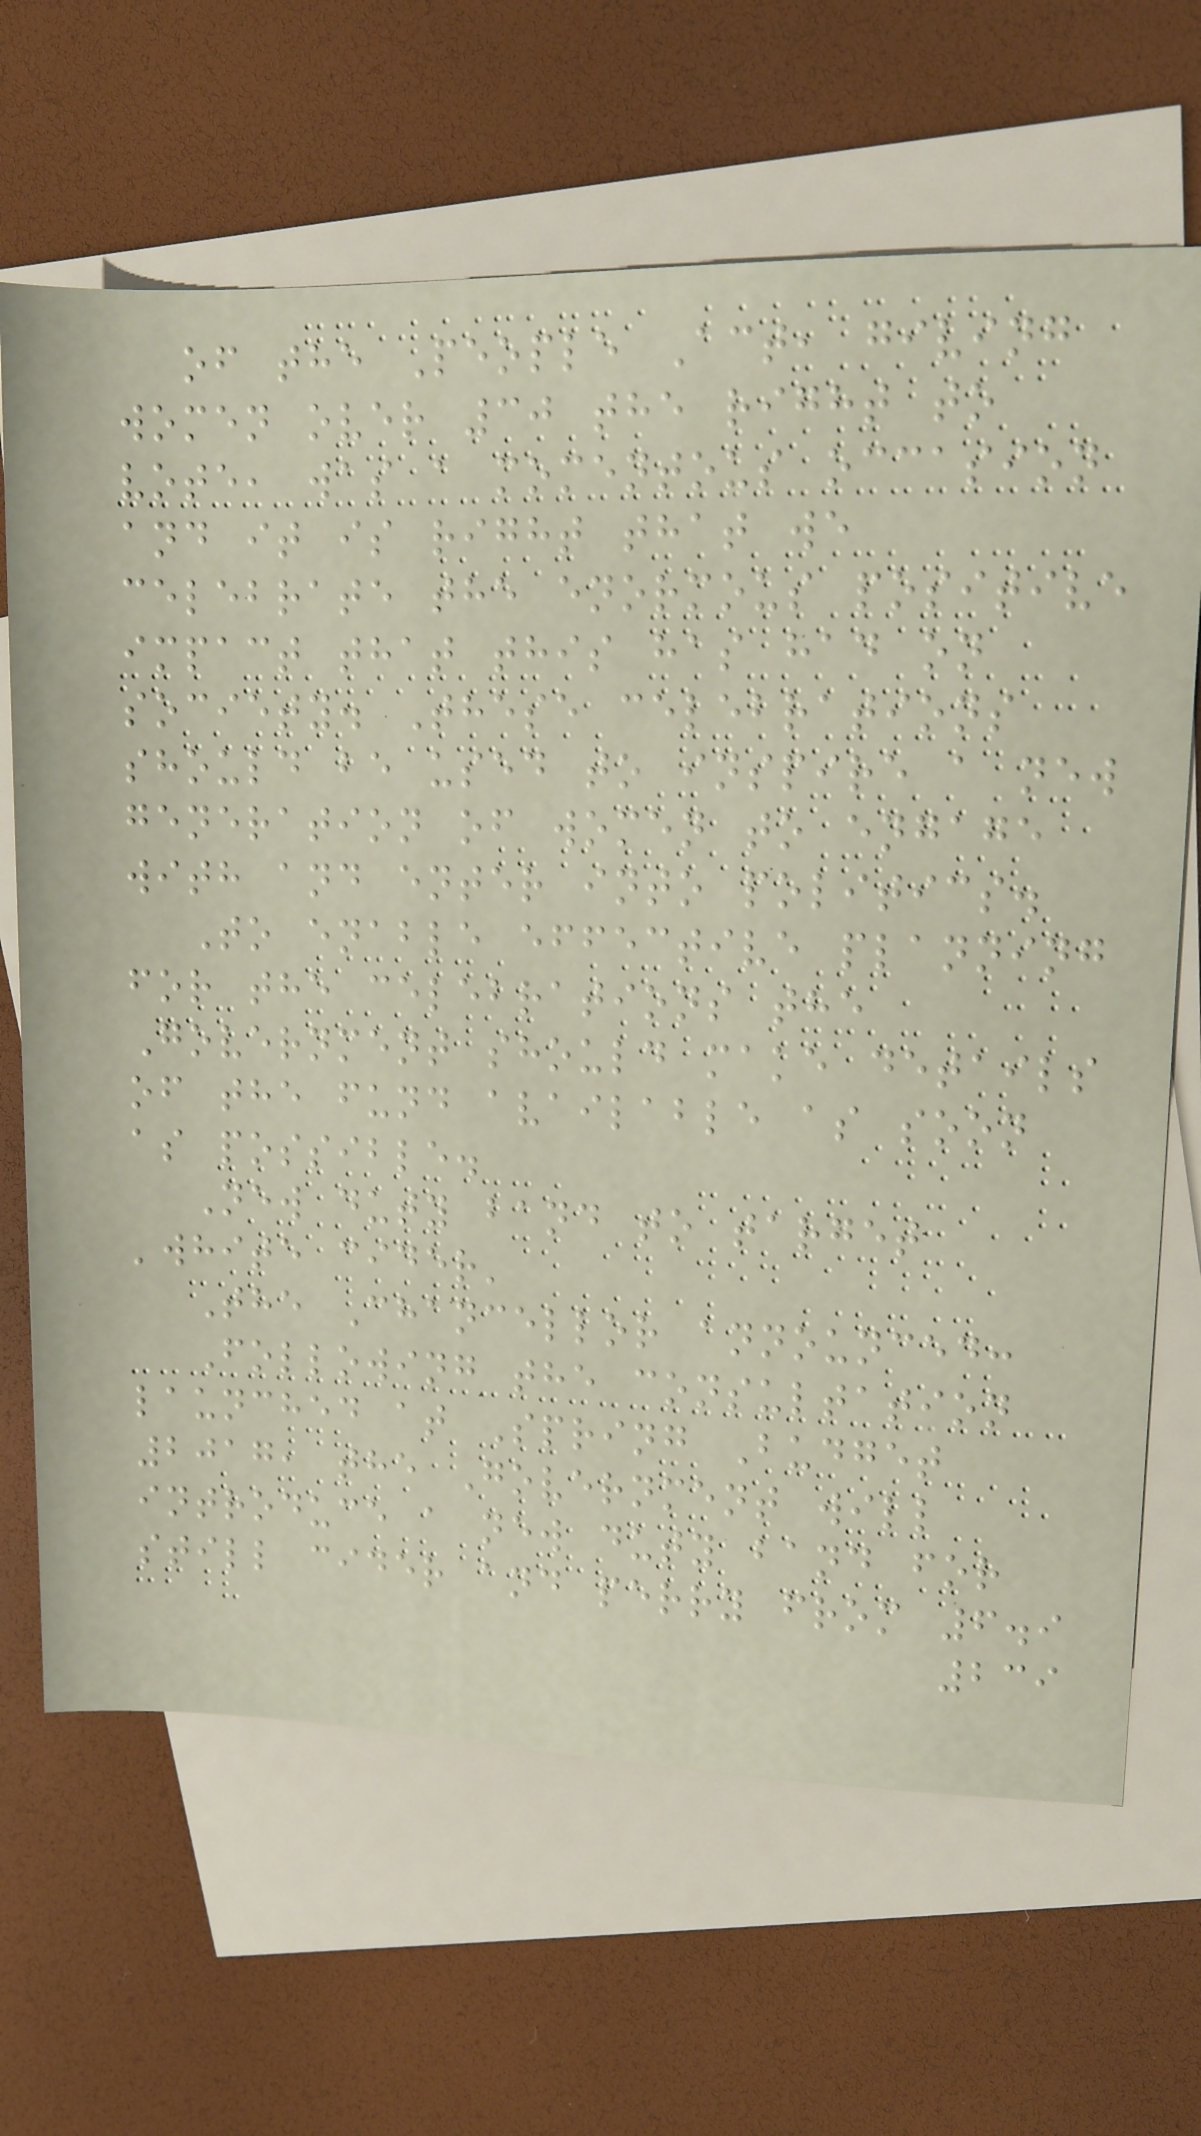of the People Act, giving
women over 30 the right to
vote, was a momentous occasion
and it is right that we
celebrate the enormous positive
impact that this has had on
society. These celebrations
should be used to inspire a new
generation of women to engage
with and enter into politics.
To enable effective planning
for the celebrations the
Government should make details
of the fund available as soon
as possible.
New duty band to target
'white cider'
The Chancellor announced:
Following the consultation
launched at Spring Budget
2017, the Government will
introduce a new duty band for
still cider and perry from 6.9
239
